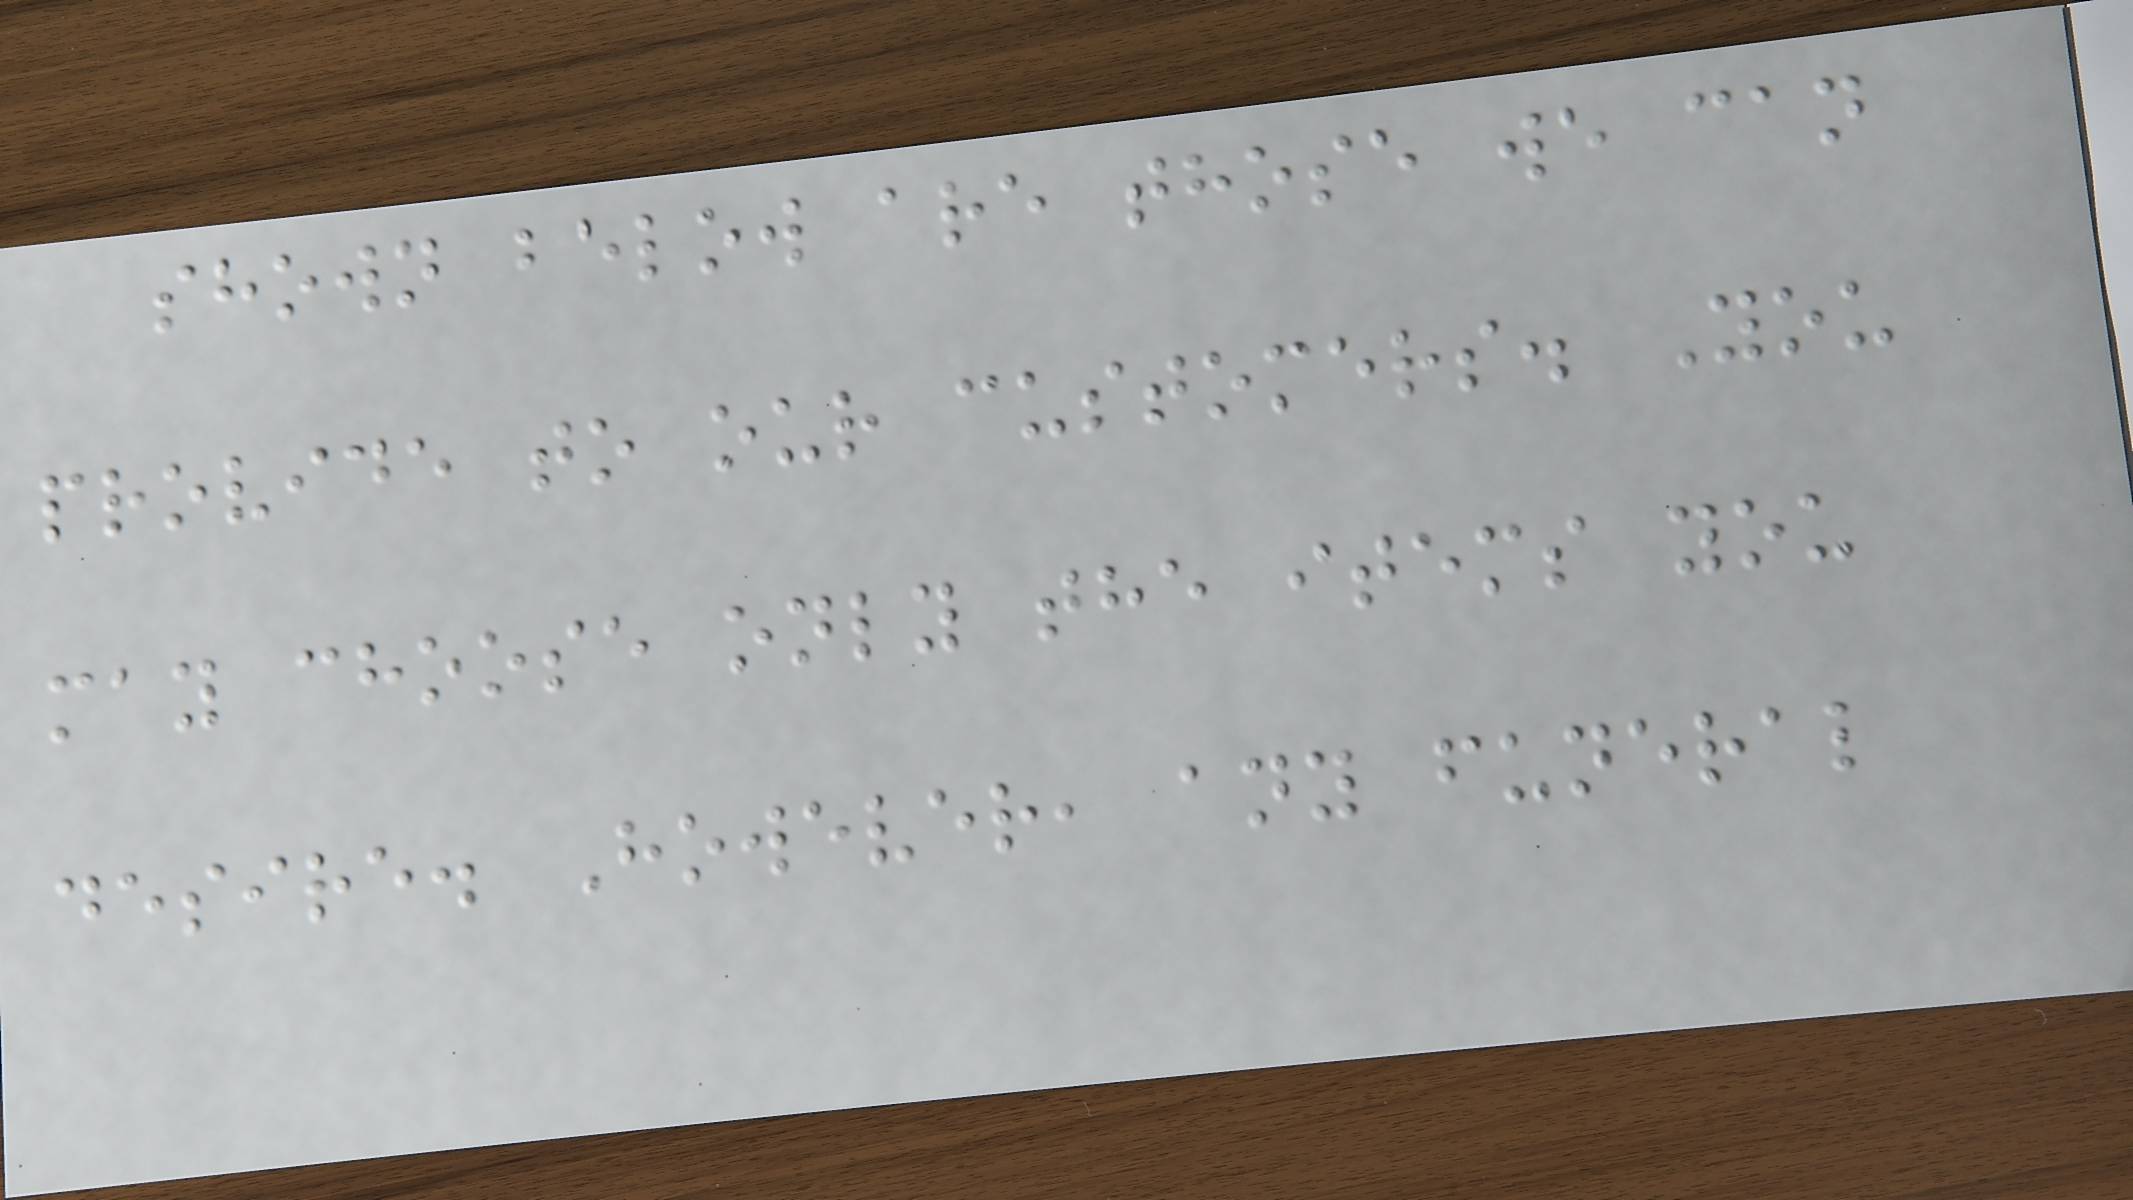shown below are those we can
provide to our customers. You
may choose only the items you
desire. However, any funeral
